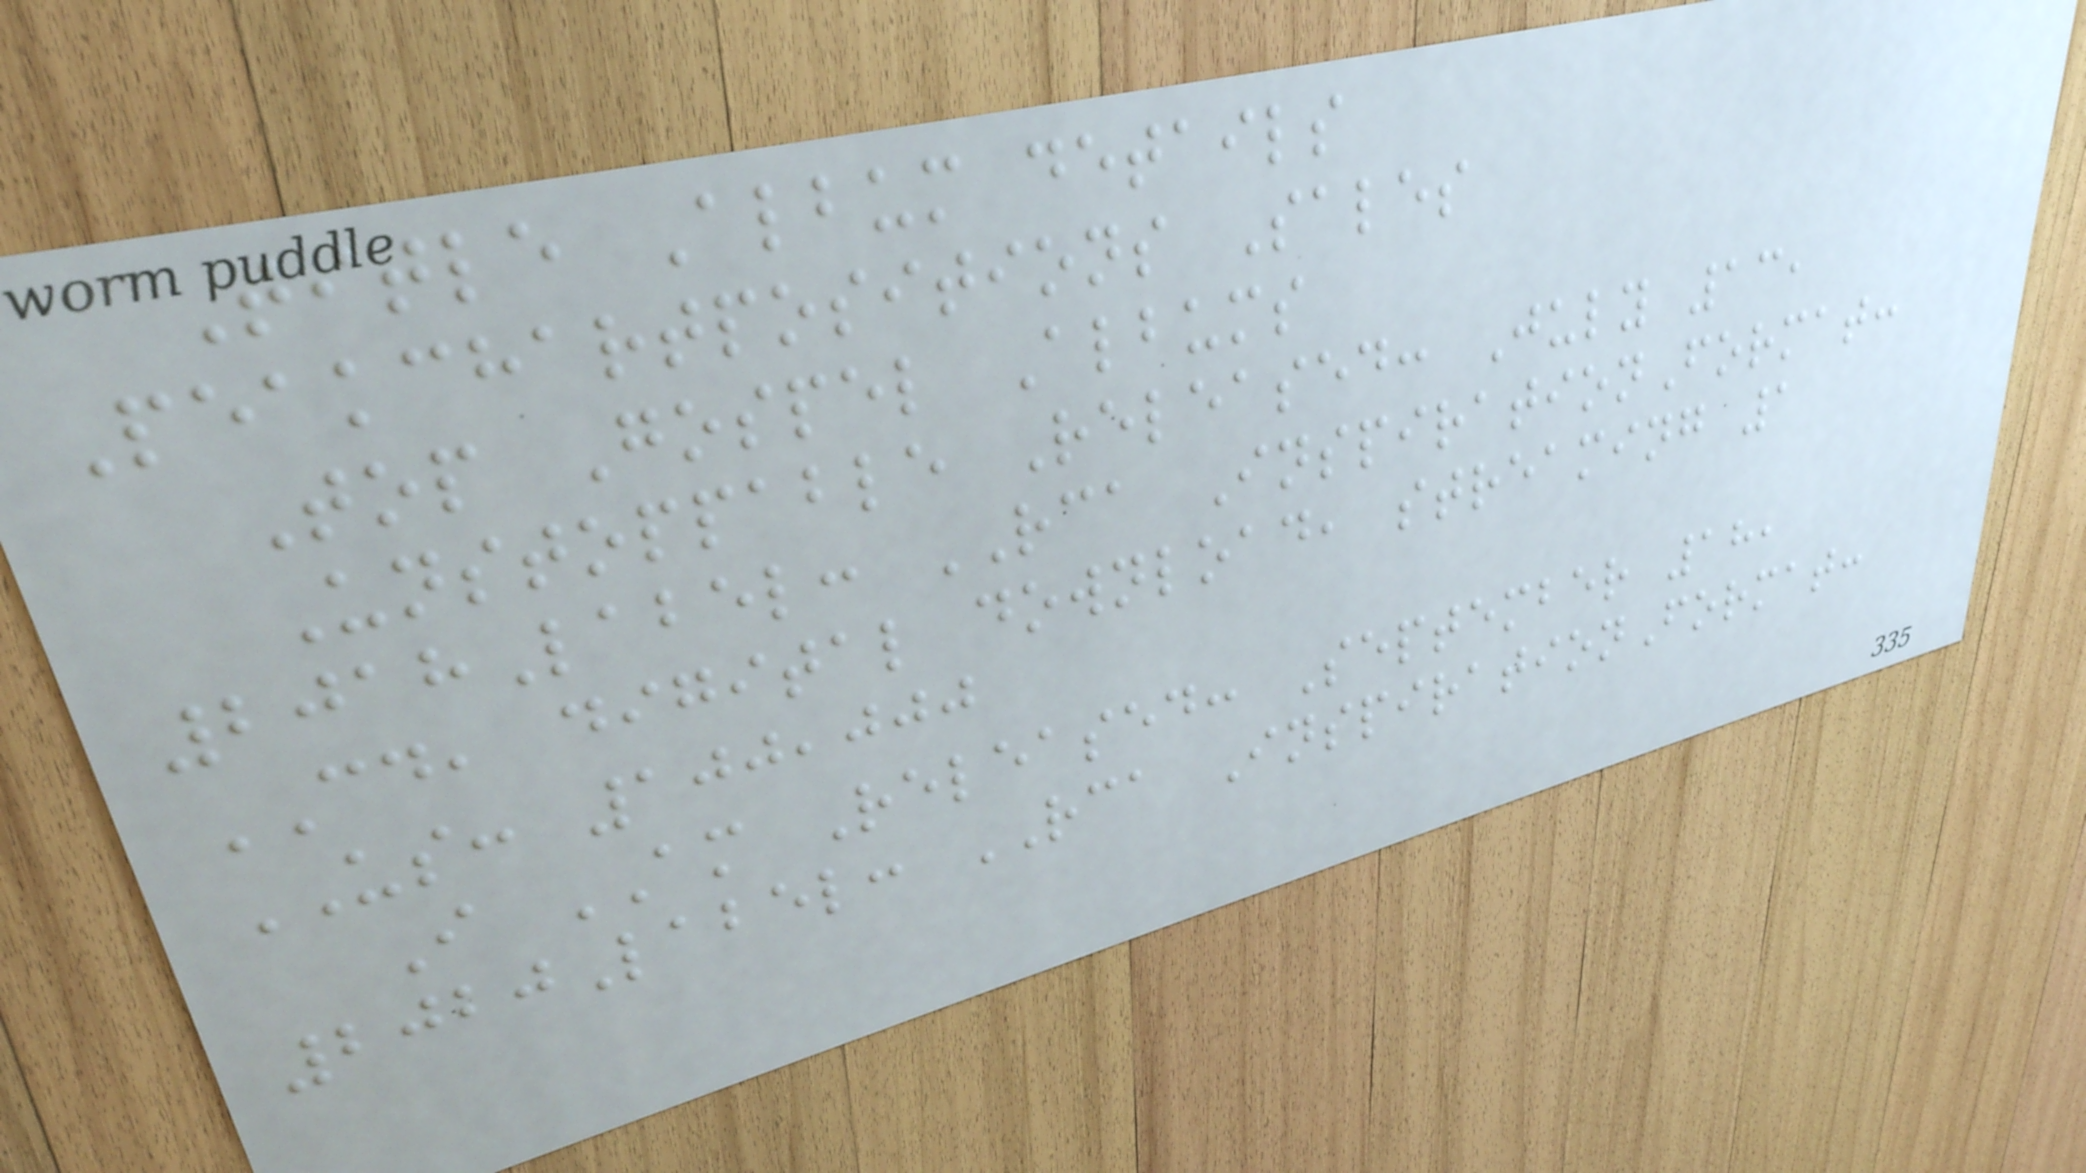Title Album details
Peakchartpositions Sales
Top Gospel Albums
Unstoppable Released: July 13,
2018Label: RCA InspirationFormat:
CD, digital download, streaming 1
US: 100,000
I AM Released: September 18,
2020Label: RCA InspirationFormat:
